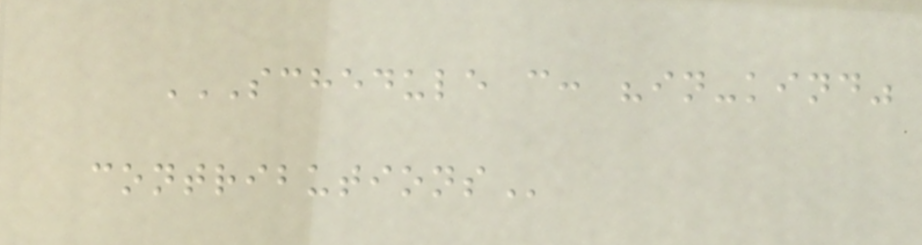SCHEDULE C: "IN-KIND"
CONTRIBUTIONS
